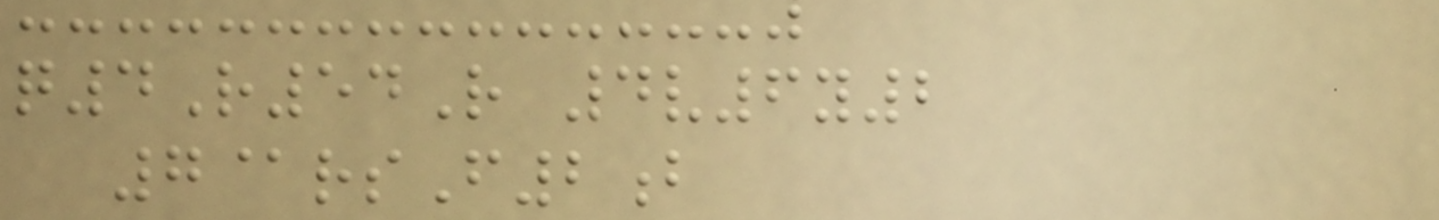q4R54R 4v6y2
7@rsF2b
